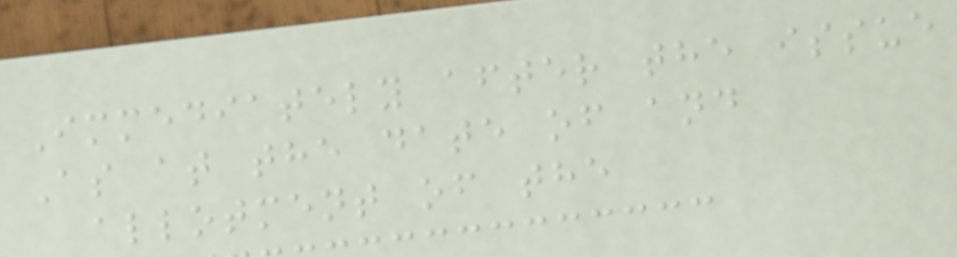Immediately after the issue
As at the date of and
allotment of the
